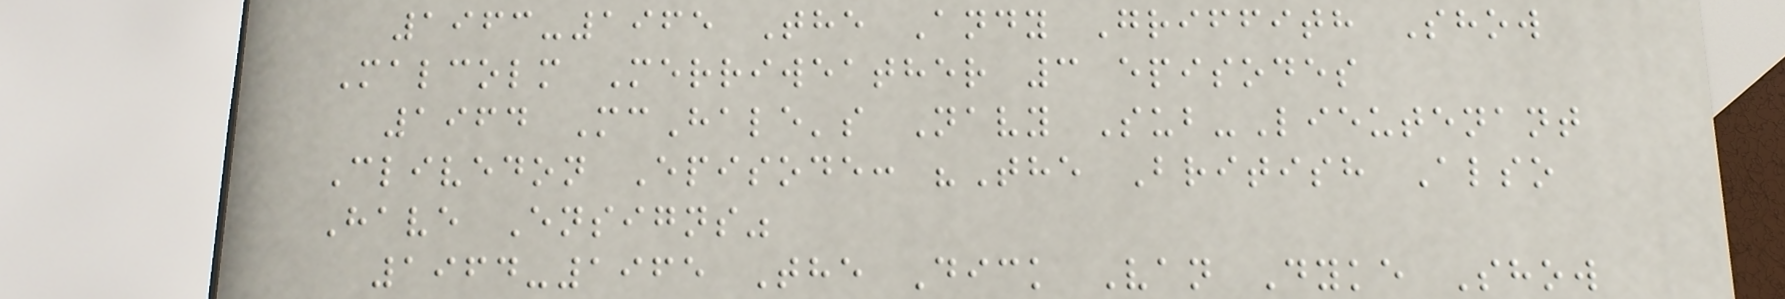1963-1965 The Andy Griffith Show
Malcolm Merriweather 3 episodes
1964 McHale's Navy Sub-Lieutenant
Clivedon Episode: "The British Also
Have Ensigns"
1964-1965 The Dick Van Dyke Show
